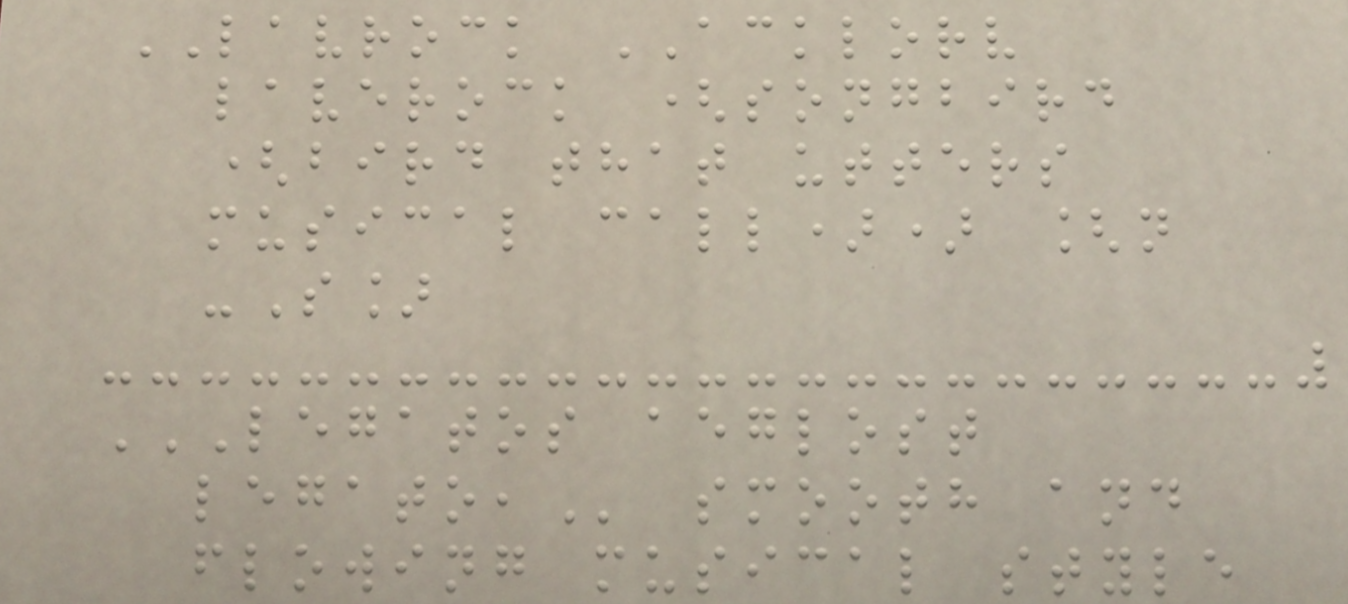LAVROCK ACKLORV
laverock (songbird
(bird that utters
musical call)) [n
-S]
LEGATOS AEGLOST
LEGATO, smooth and
flowing musical style
